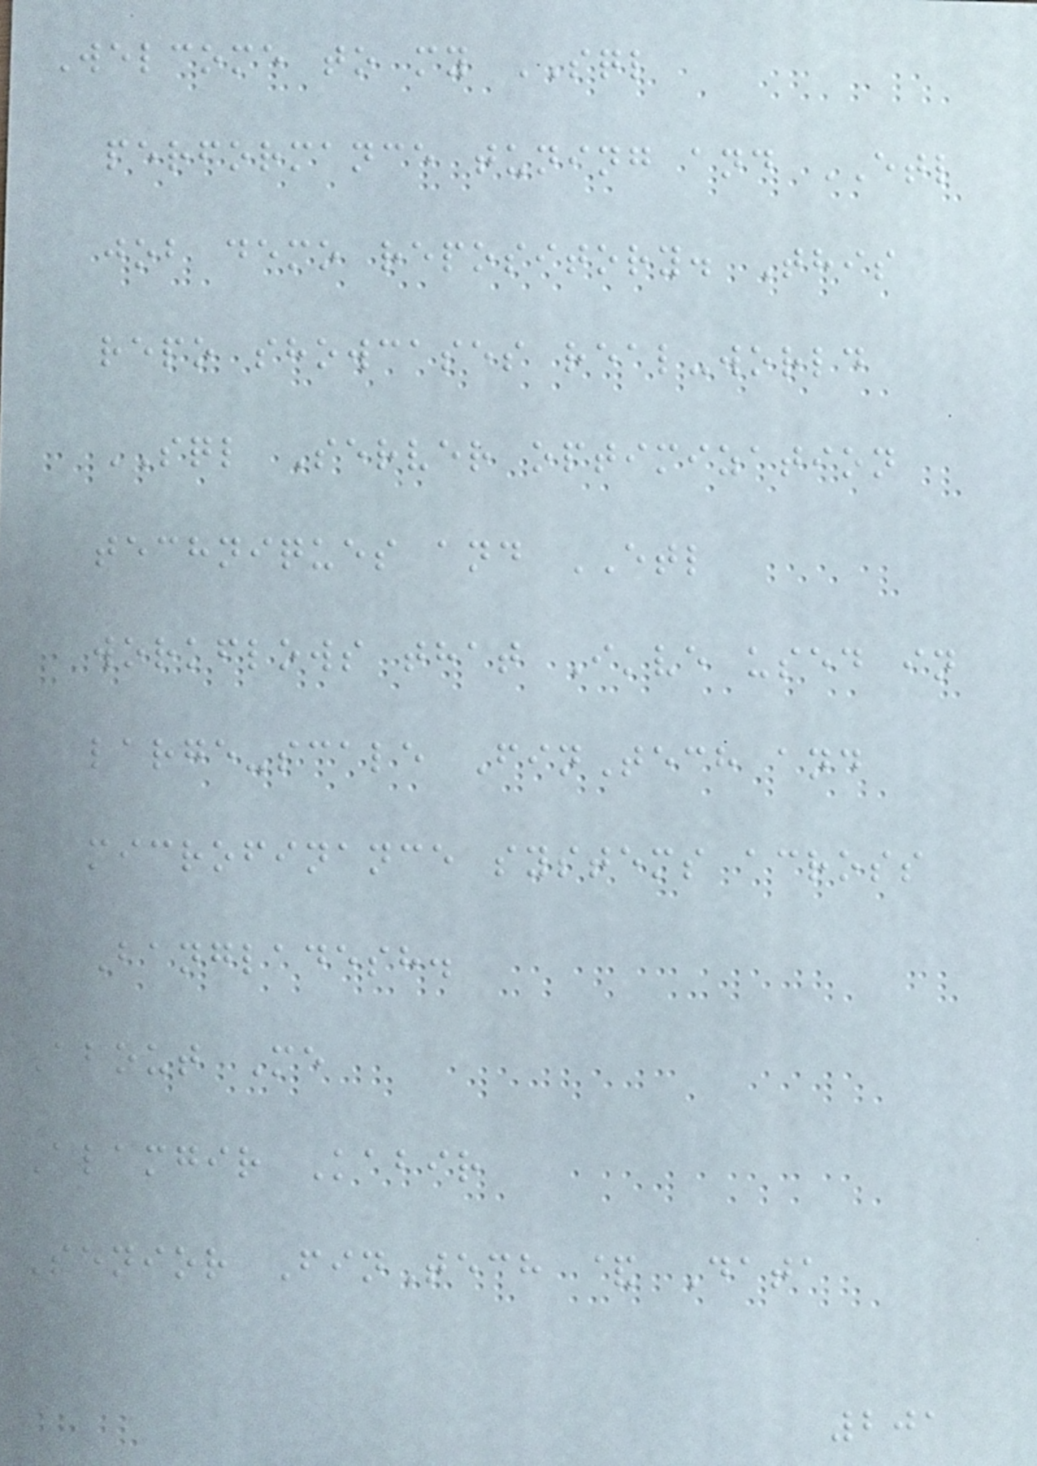Welcome to my SQL
performance tuning and ETL
job demo repository. This
repo showcases real-world
SQL Server optimization
techniques and ETL
workflows that I've used in
large-scale FinTech and
microfinance systems across
Bangladesh.
About Me
Alamgir Kabir
Senior FinTech & Data
201
